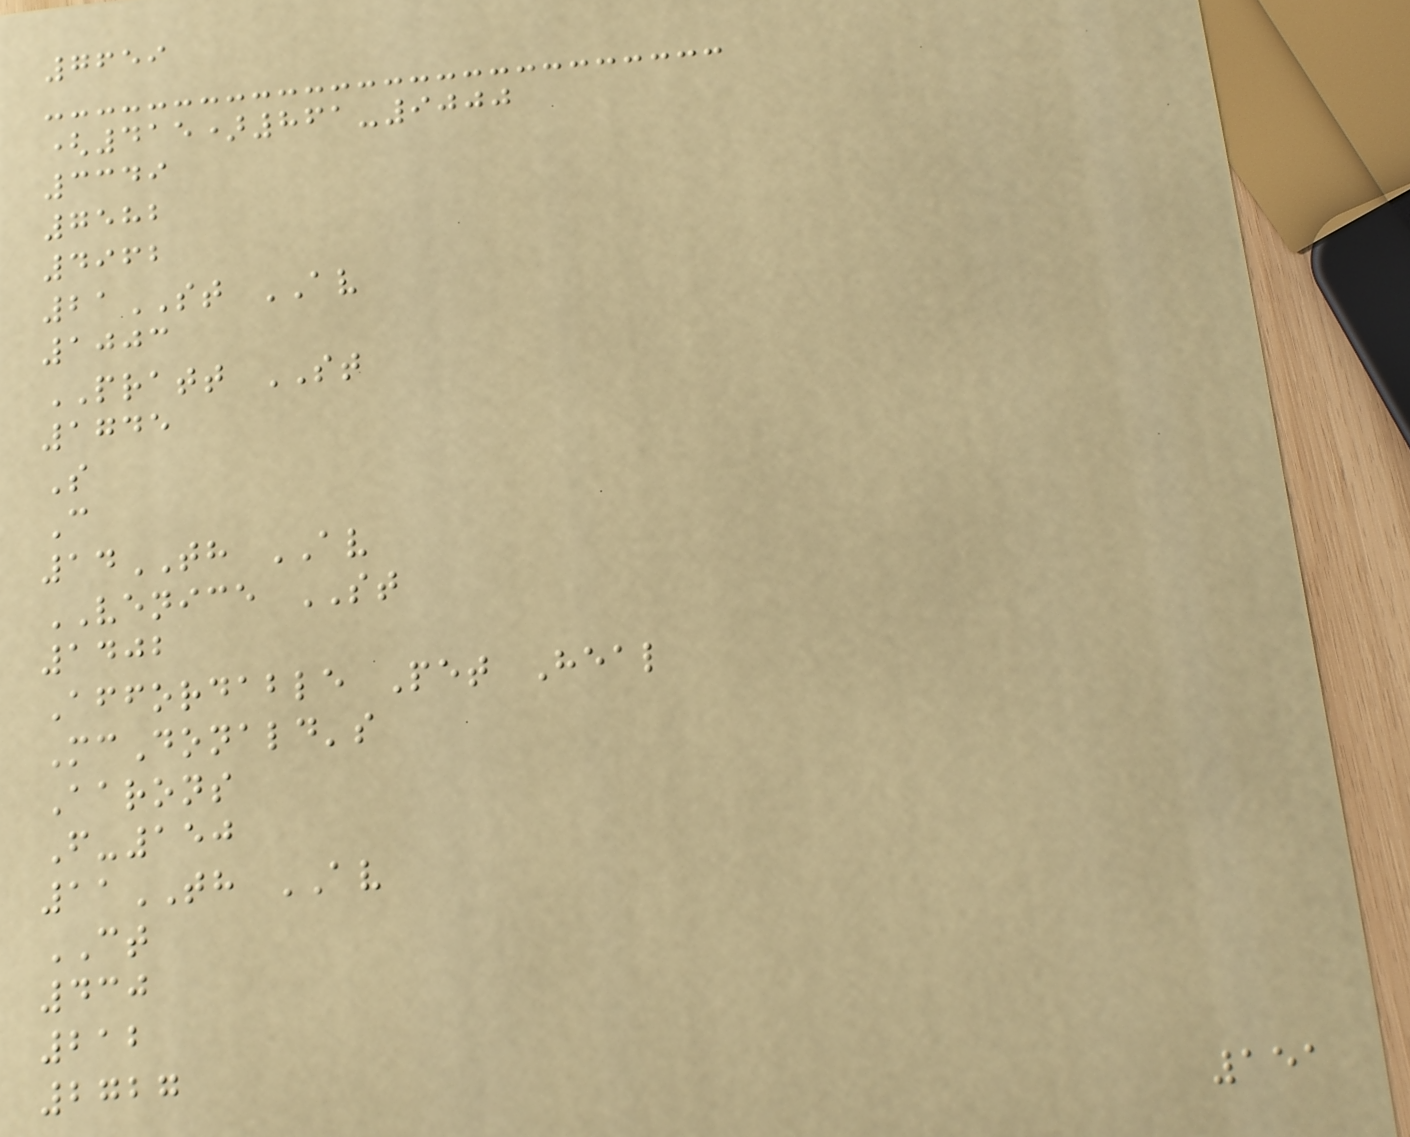7659
(415)861-9000
3349
7582
4962
21ST AV
1003
PRATT ST
1745
S
C
14TH AV
VENICE ST
1402
Affordable Pet Heal
McDonald's
Aarons
F-150
11TH AV
CT
430
212
2727
151
